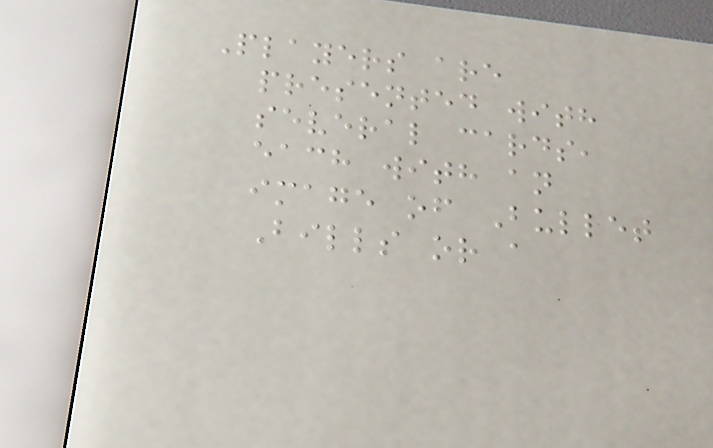Players are
presented with
several cards,
each with an
image of Bullet
Bills or a
